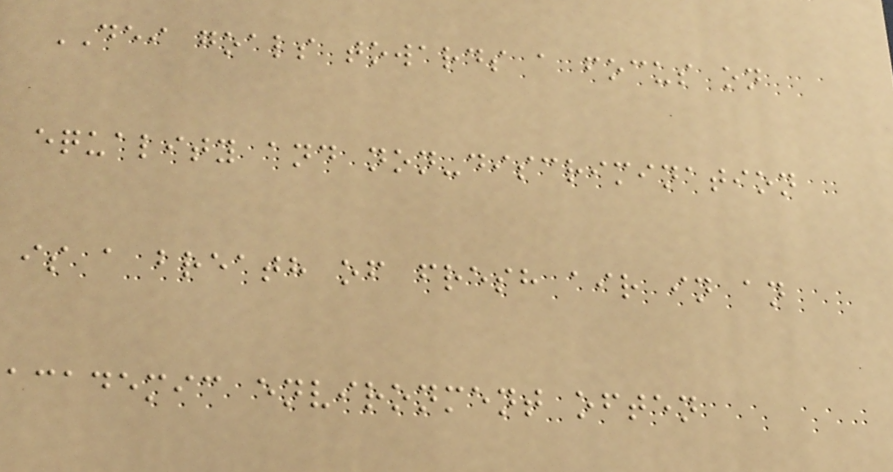DEI goals towards a focus on
equality and non-discrimination
is a breath of fresh air in an
academic environment often
